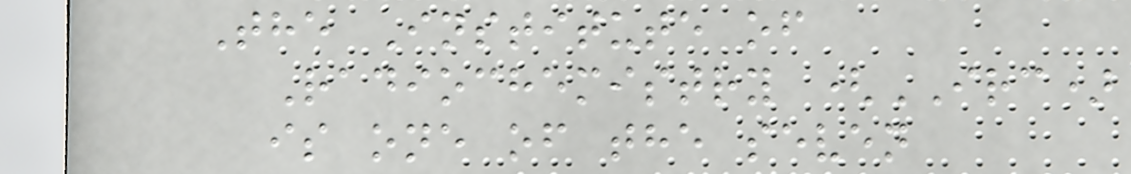The Institute of
Radiochemistry (IRC)
is one of the seven
